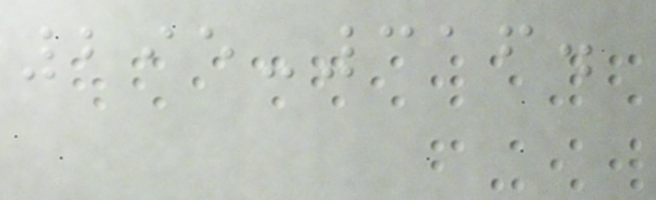295-316.
